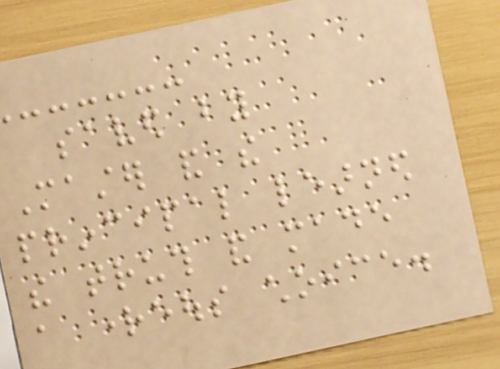saved by
Master and the
principal learned
the truth and made
a righteous choice.
